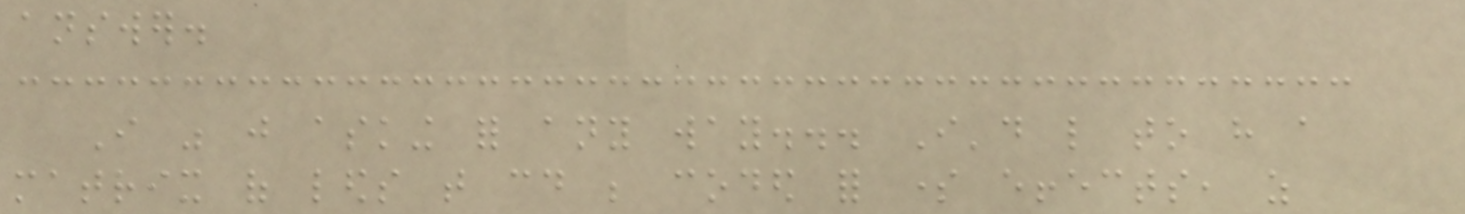answer.
I was just asking for any way... I'd like to have a
matrix of leds that could be coded for some effects, as
